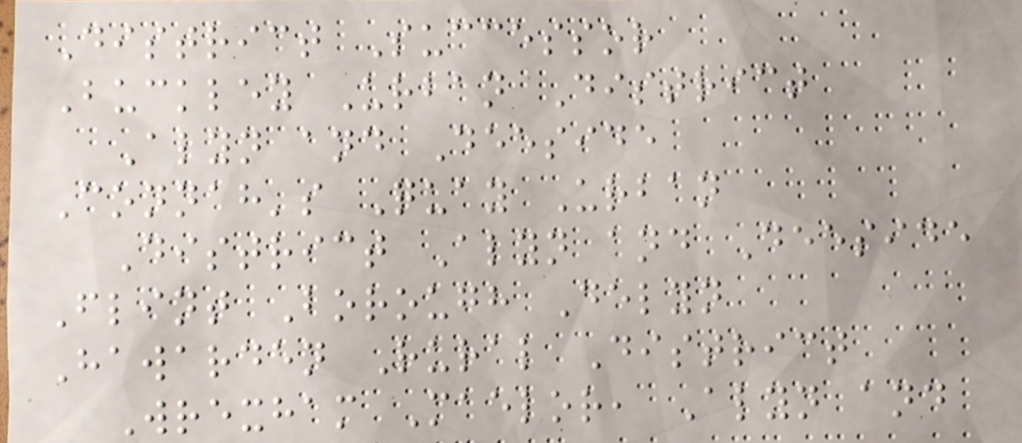District Successor
Buckley Urban District
Alyn and Deeside
Connah's Quay Urban
District Alyn and Deeside
Flint Borough Delyn
Hawarden Rural District
Wrexham Maelor, Alyn and
